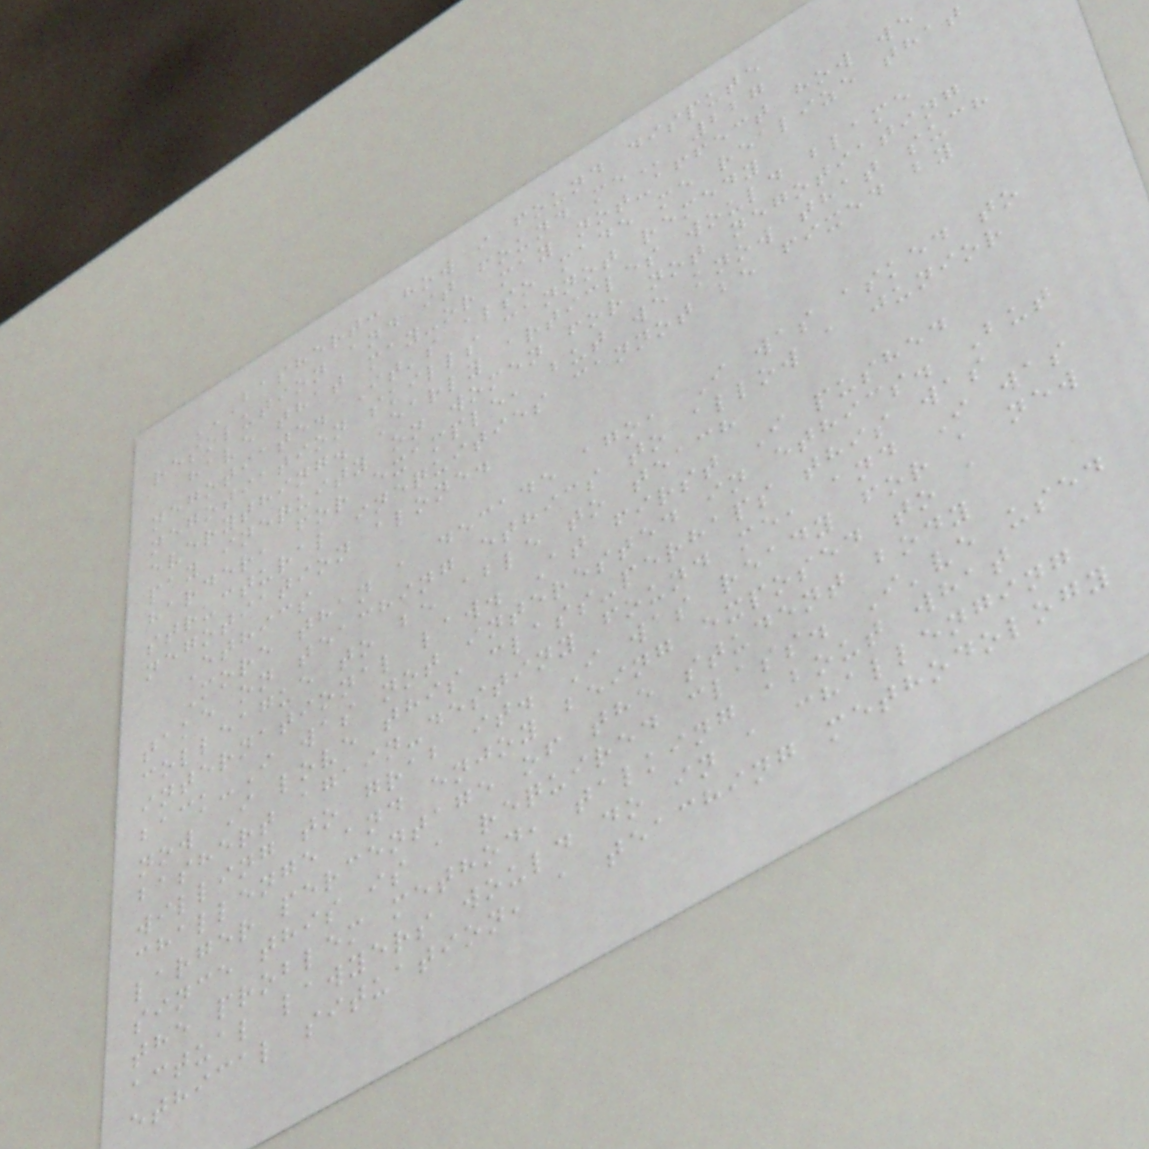BASHERT: HOW I FOUND DISPUTE
RESOLUTION AND IT FOUND ME 227
have that may-or may not-affect how we
negotiate. It's also made me realize that
negotiation skills cannot remedy
everything. Early articles would blame
pay inequity on women for not negotiating
harder, for example, but we know that such
structural inequities cannot be fixed by
negotiation alone.
Ethics
More than a decade ago, I was asked to
take on teaching ethics to allow a junior
colleague to be able to teach
international law. At first I pushed
back-I was not interested in ethics. But
now I love this class-perhaps this was
bashert again-destiny found me, and I was
willing to grab it. I was ready for a new
challenge and enjoy being exposed to a
larger percentage of the student body
since this is a required class. I've used
the problem method, talking about what
actual lawyers would do in a challenging
ethical situation, a teaching methodology
